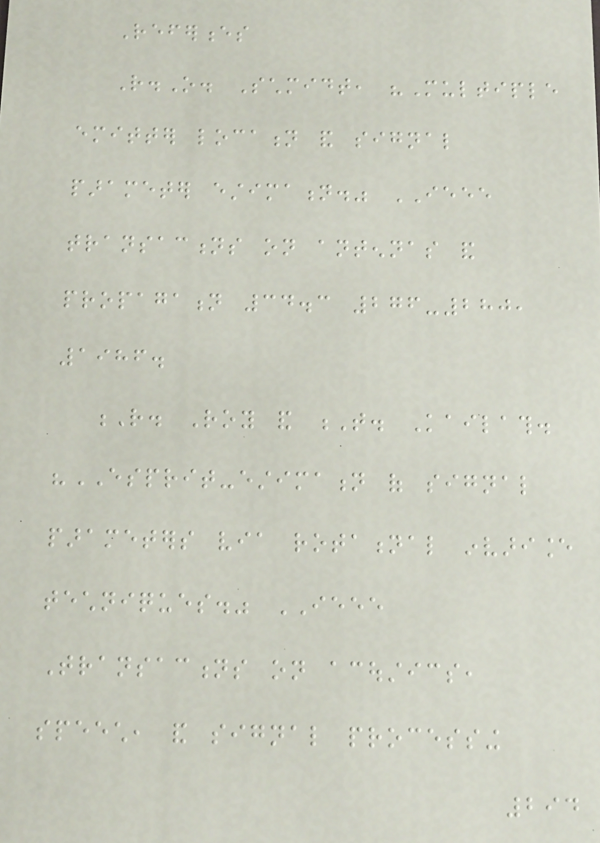References
R.O. Schmidt, "Multiple
emitter location and signal
parameter estimation." IEEE
transactions on antennas and
propagation 34.3 276-280,
1986.
R. Roy and T. Kailath.
"ESPRIT-estimation of signal
parameters via rotational invariance
techniques." IEEE
Transactions on acoustics,
speech, and signal processing
294
